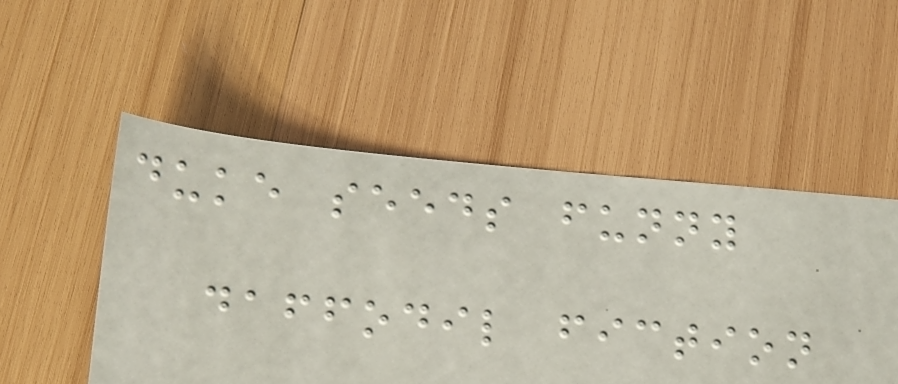duke seeds funny
daffodil fiction
